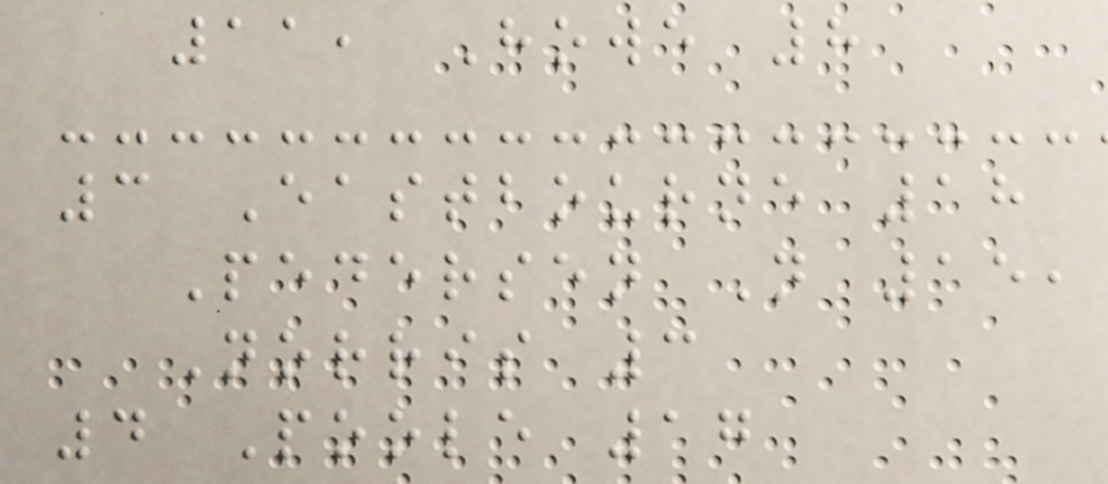11, Howe 8
3 Eastbourne 18
Pedersen N 15,
Norris 3
4 Poole 17
